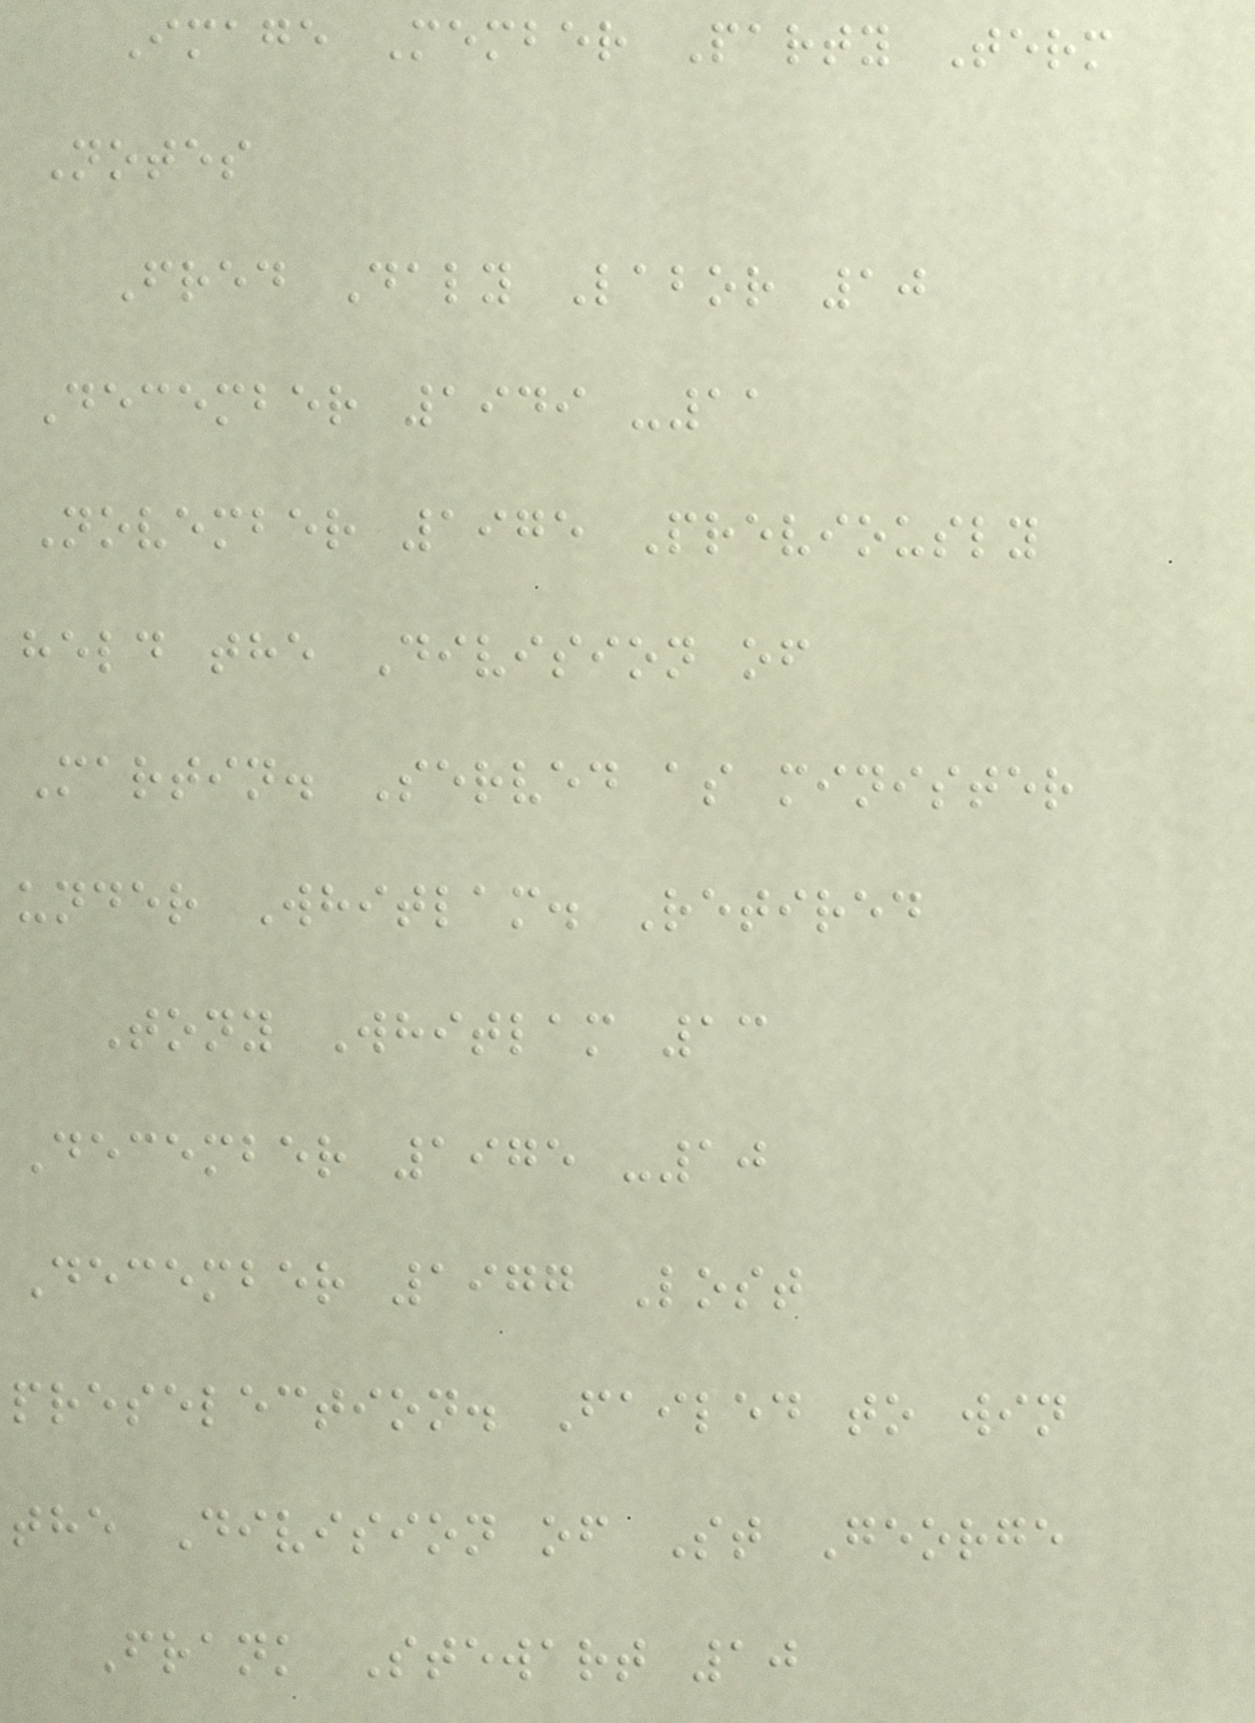Image Member Party Term
Notes
Fred Daly Labor 10
December 1949 -11
November 1975 Previously
held the Division of
Martin. Served as minister
under Whitlam. Retired
Tony Whitlam 13
December 1975 -10
December 1977 Lost
preselection. Failed to win
the Division of St George
Frank Stewart 10
